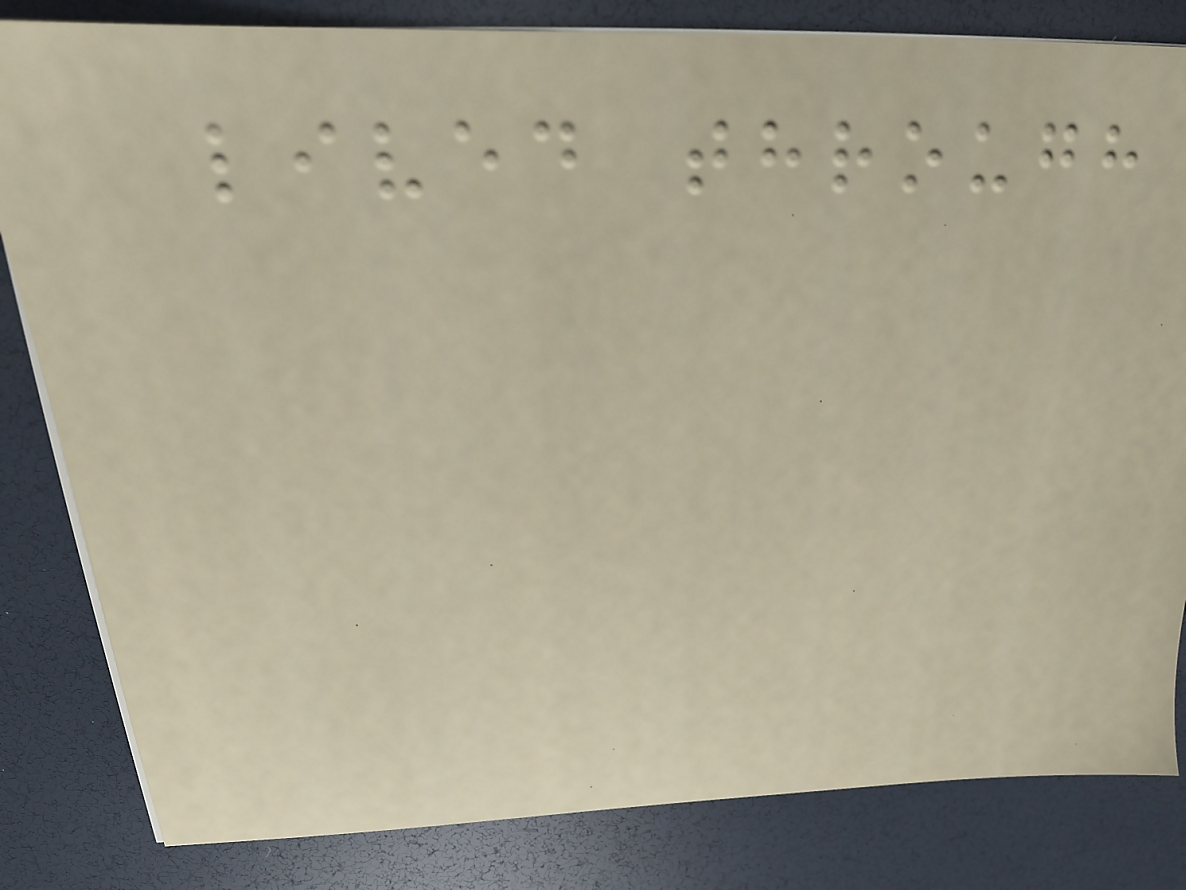lived through
